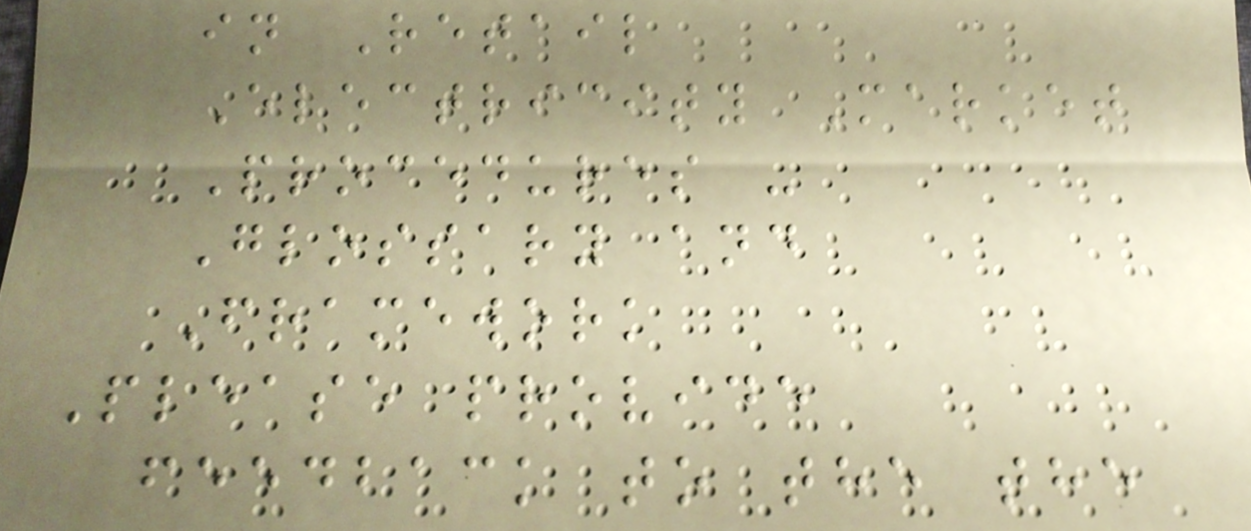in Retail
Electricity Market
Procedures -
Glossary and
Framework
Please provide
feedback to the the
